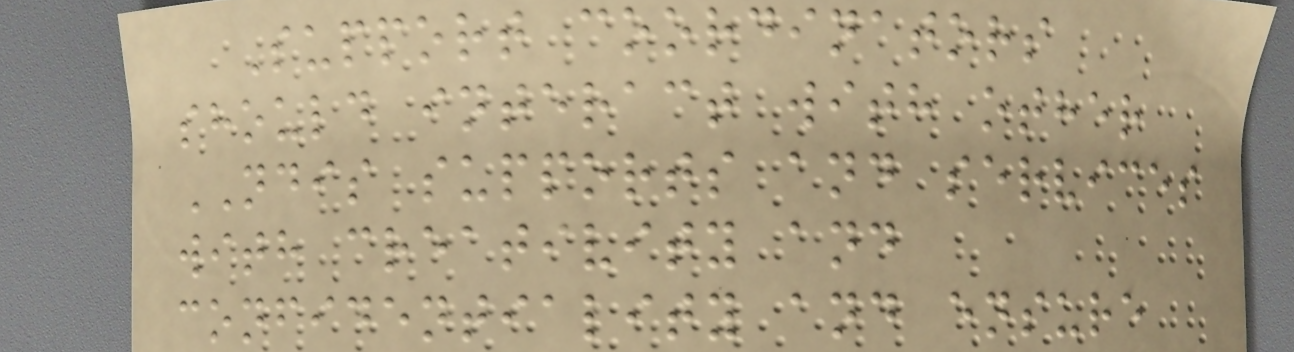Support coordinators
should interact with other
NDIS supports and services
with creativity and
confidentiality and ensure
